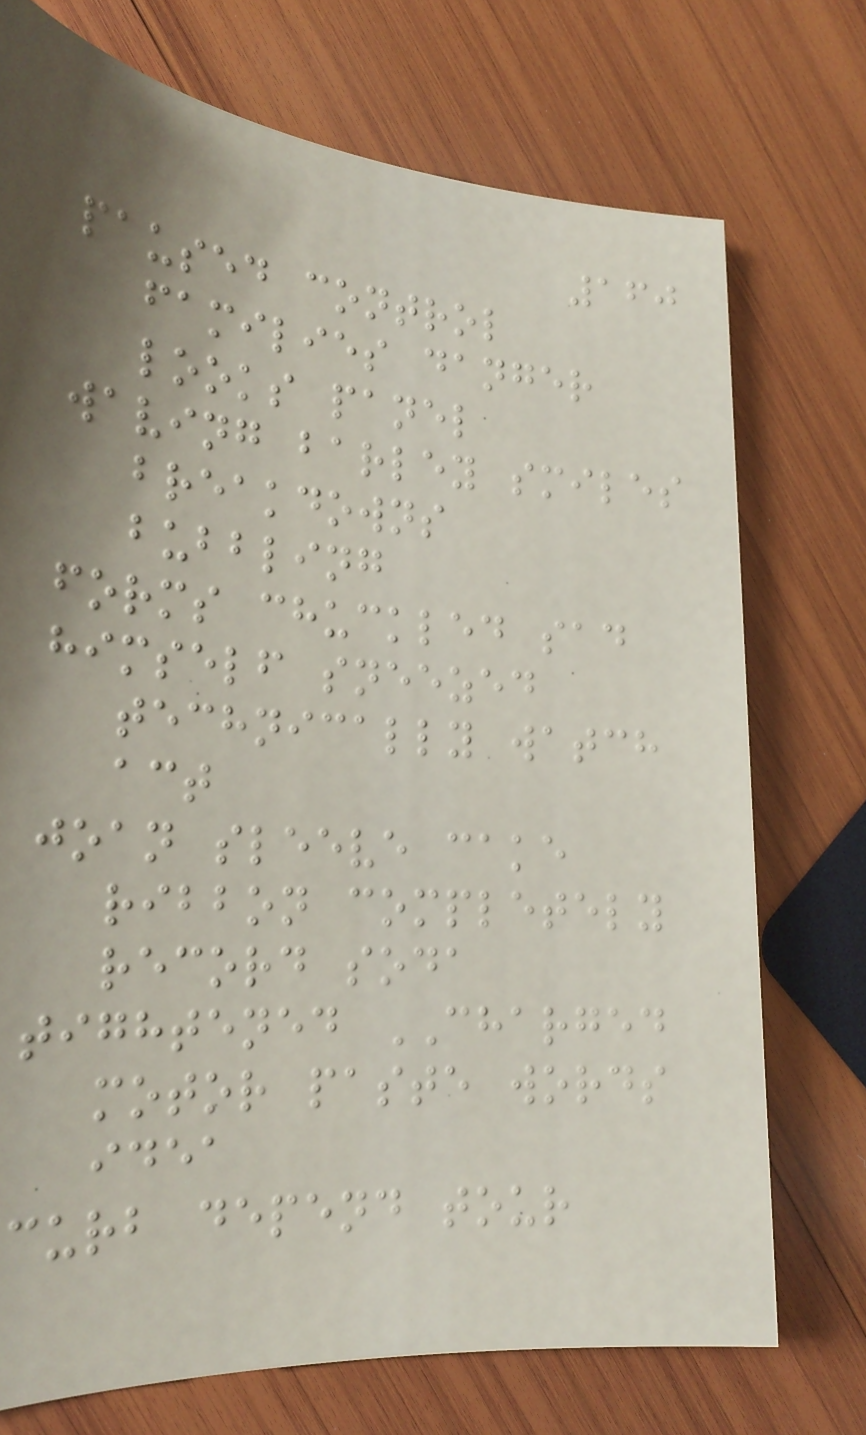160
paused control
families danger
looks panel
waving barley smiles
breakdowns
bubbling
forms chuckled sad
himself sneezed
technically watch
act
joan sleeve cake
ribbon completely
record soda
tightened CHARGED
motor paste words
idea
curb depend tour
